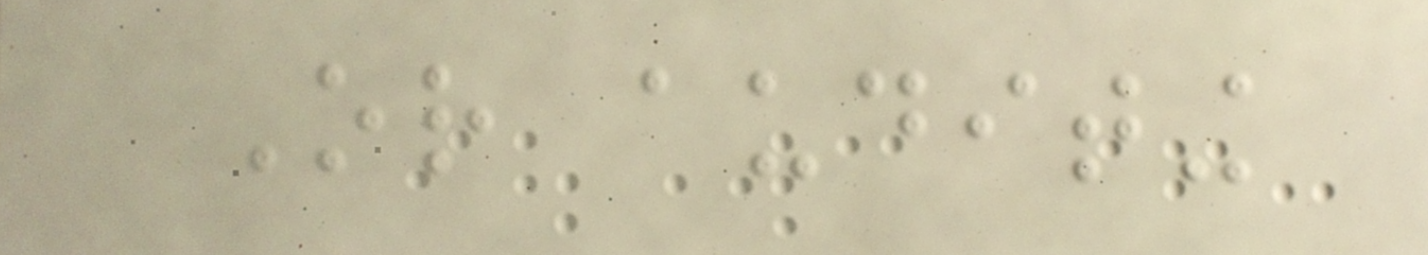Or auditing
